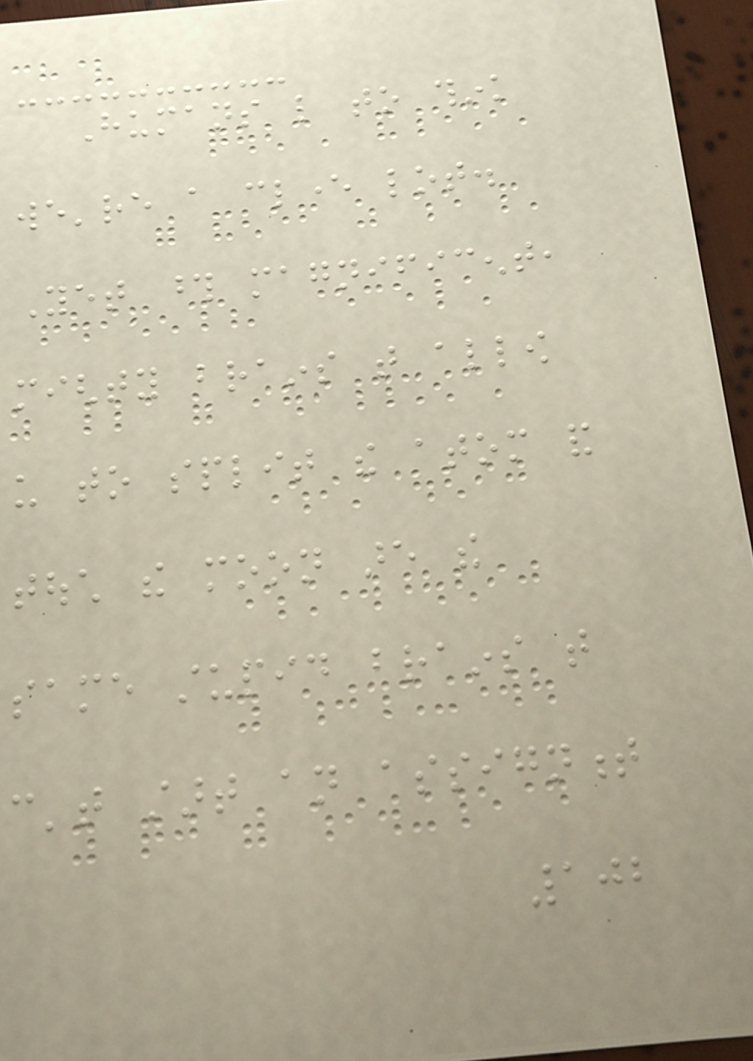Humans like to think
we're a clever lot.
Yet those magnificent,
mighty brains that allow
us to split the atom and
touch the moon are the
same stupid brains that
can't start an assignment
102
